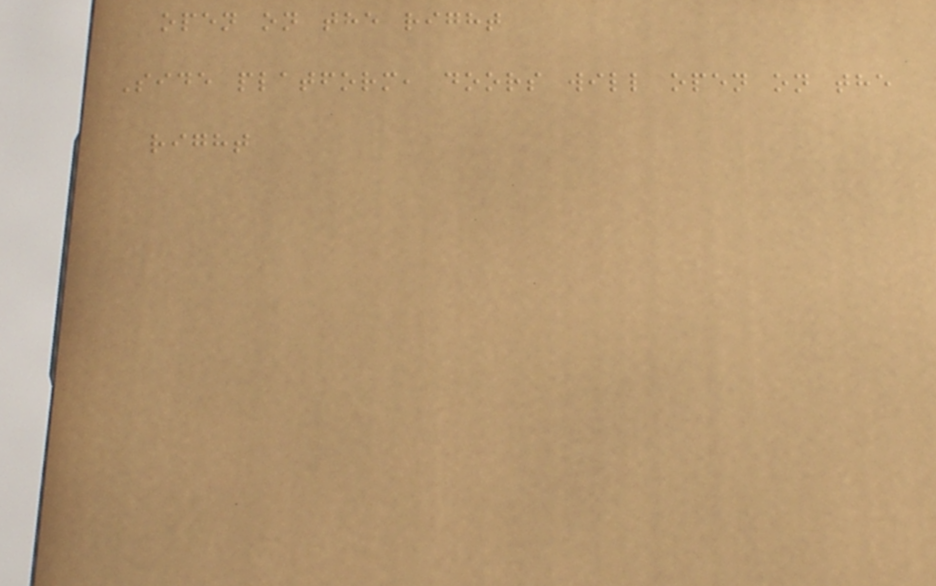open on the right
Side platform, doors will open on the
right
